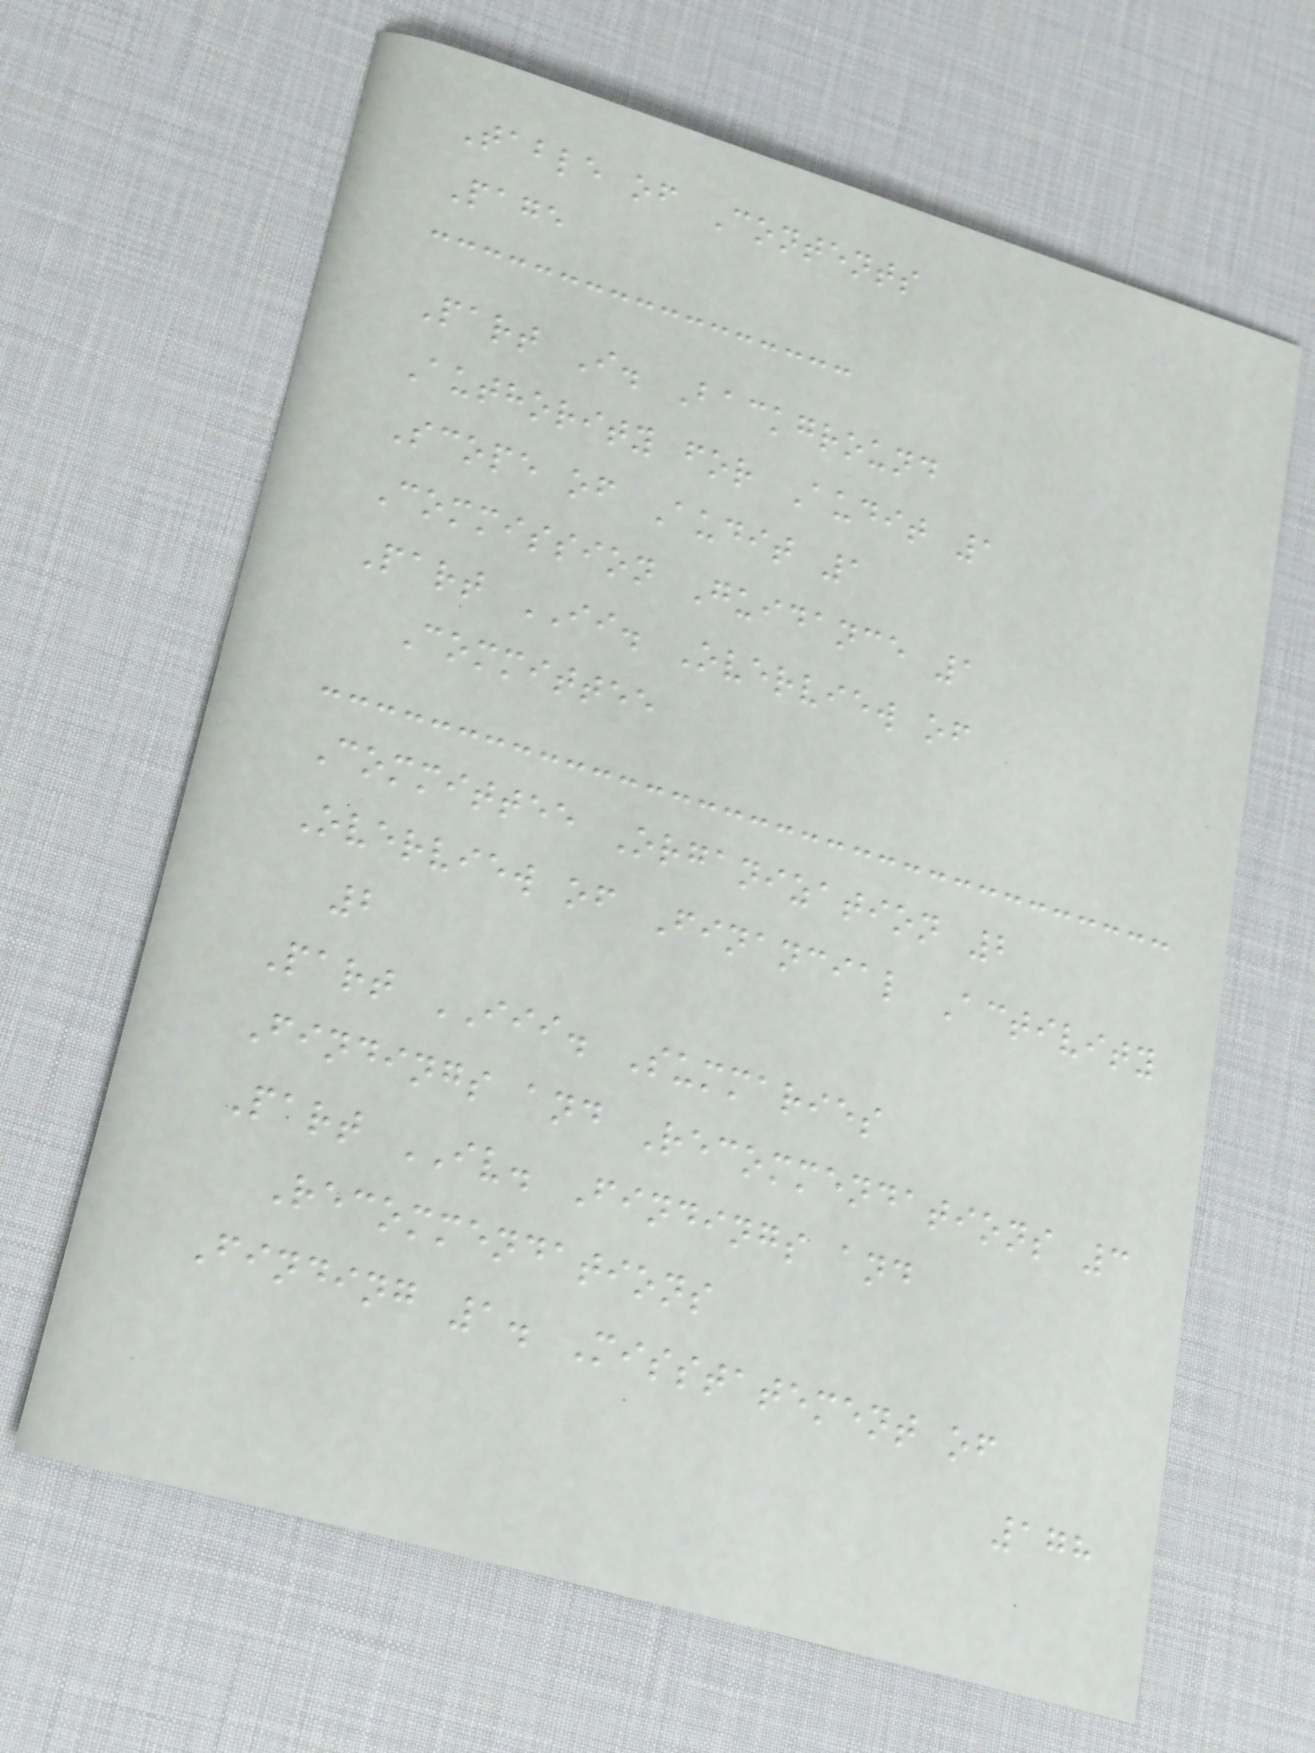Table of Contents
Page
Part I. Background
Authority for Audit 1
Scope of Audit 1
Commission Guidance 1
Part II. Overview of
Committee
Committee Organization 2
Overview of Financial Activity
2
Part III. Summaries
Findings and Recommendations 3
Part IV. Findings and
Recommendations
Finding 1. Misstatement of
178
